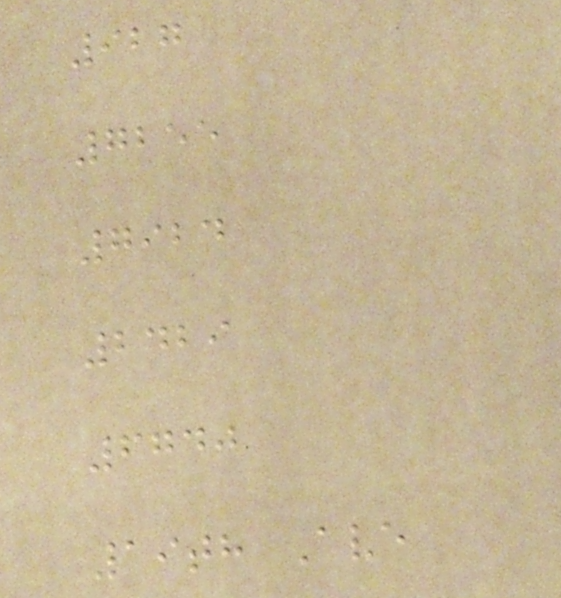927
7255
7924
2429
6740
19th Ave
